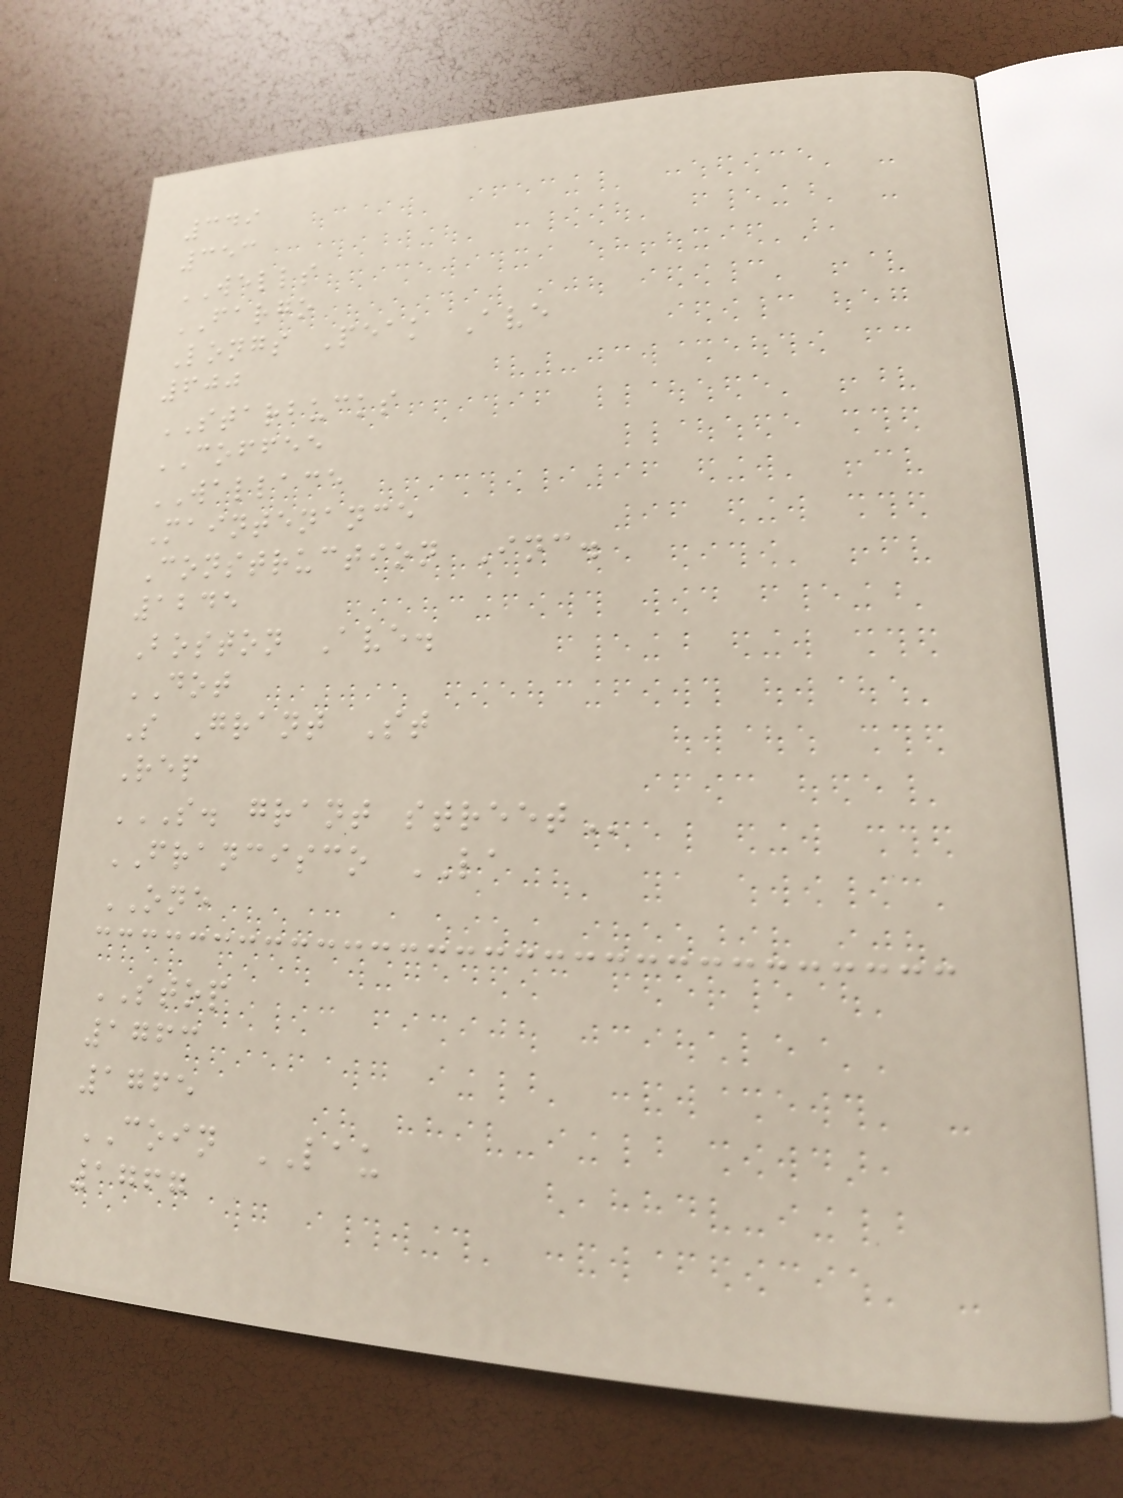349
353
WELLS
FARGO
Longs Peak Ave
600
STARBUCKS
COFFEE
WALLACE
Maintenance
Construction Inc.
1245
Boston Ave.
DOT
S Grant St
Rep
S. GRANT STREET
FRANCISCO LA
ONE
STOP
1763
1765
COIN LAU
1767
